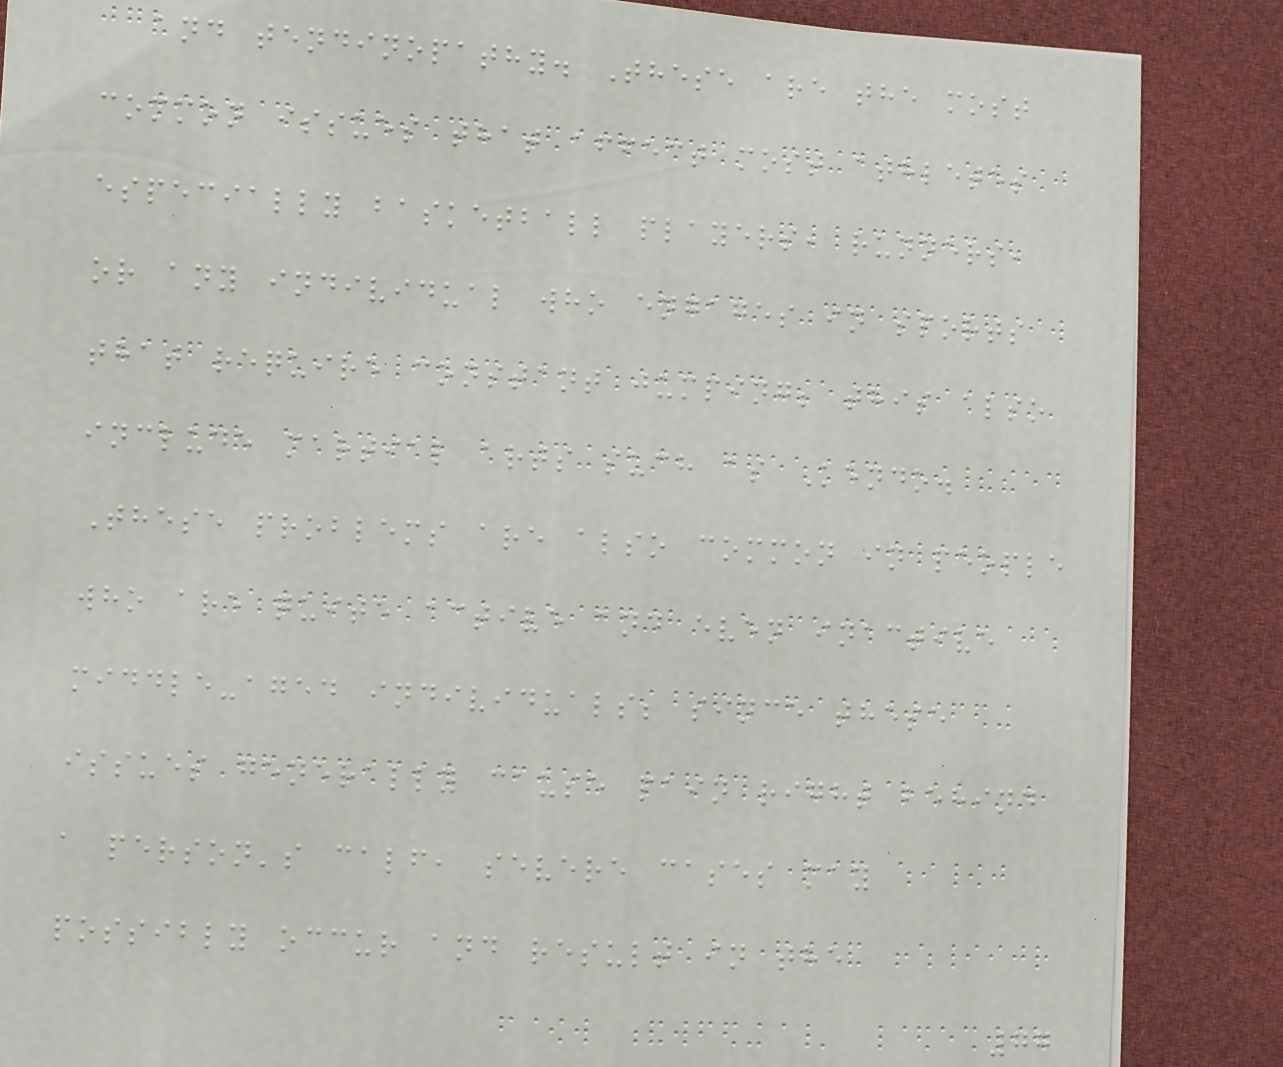and tendinopathy. These are the most
common issues that affect most athletes
especially basketball players, runners,
or any individual who engages in sports
that require constant jumping; this also
include martial arts such as Kendo.
These problems are also common in people
who are quite active and even inactive
middle-aged individuals; since these
issues generally cause pain right behind
a person's calf, severe cases may
possibly occur and result in the
77
